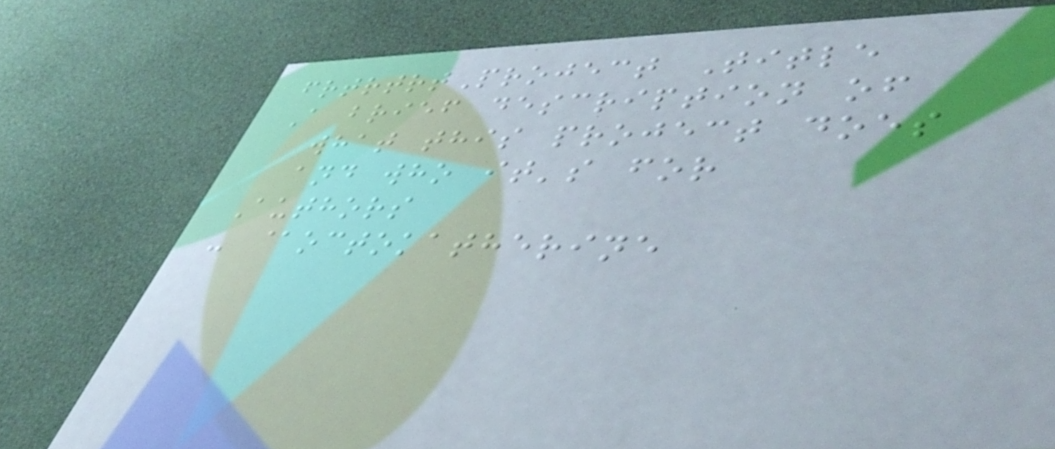frtrtrtProject Title
A brief description of
what this project does
and who it's for
Authors
- @octokatherine
